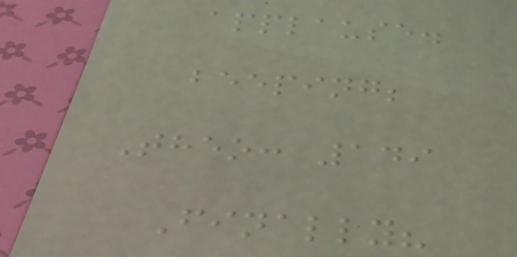applause.
beeping;
Theo: 149
Finally?
